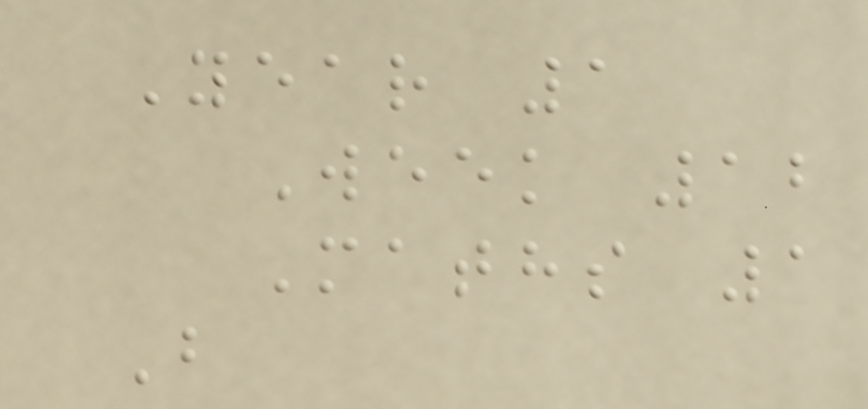Year 1
Week 12
Maths 1
B
